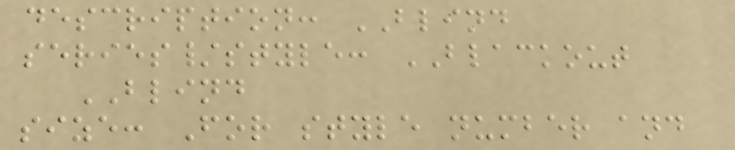description: BLIND
series/style: BLACKOUT
BLIND
size: For style number and
